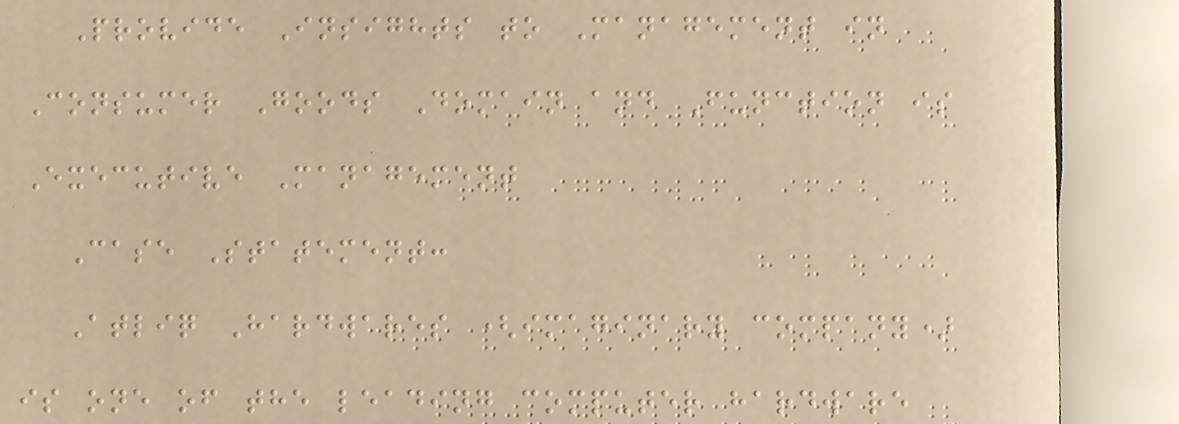Provide Insights to Management in
Consumer Goods Domain and Function is
Executive Management
Case Statement:
Atliq Hardwares (imaginary company)
is one of the leading computer hardware
